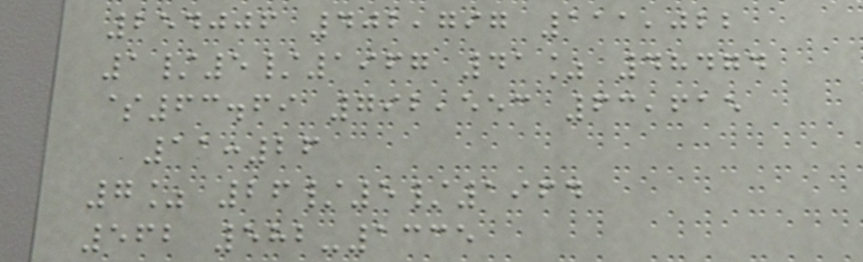254006 402,797 111,022
1/5/1967 41% 48474
$63.69 792,553 63,615
11:26
7% 26/5/1964
562 582-1335
